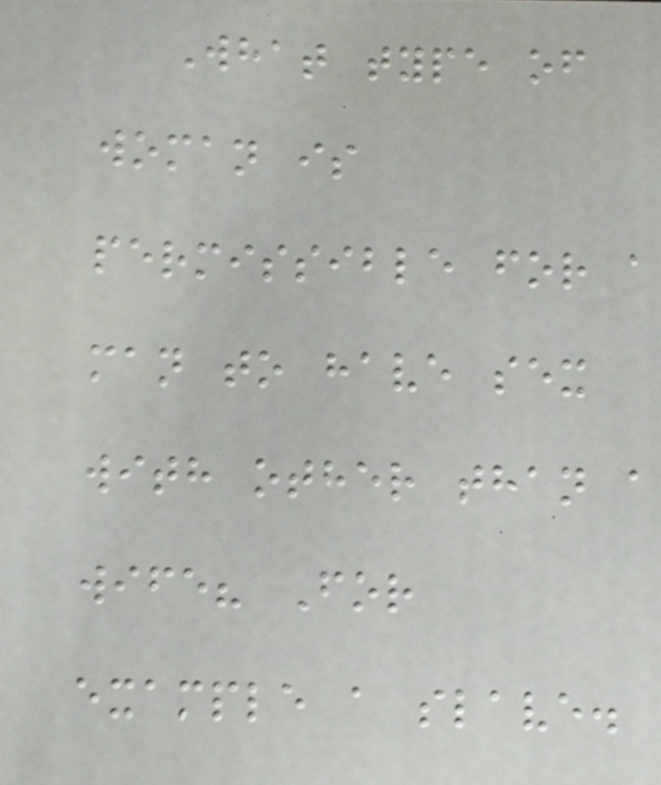What type of
woman is
permissible for a
man to have sex
with other than a
wife? For
example a slave.
